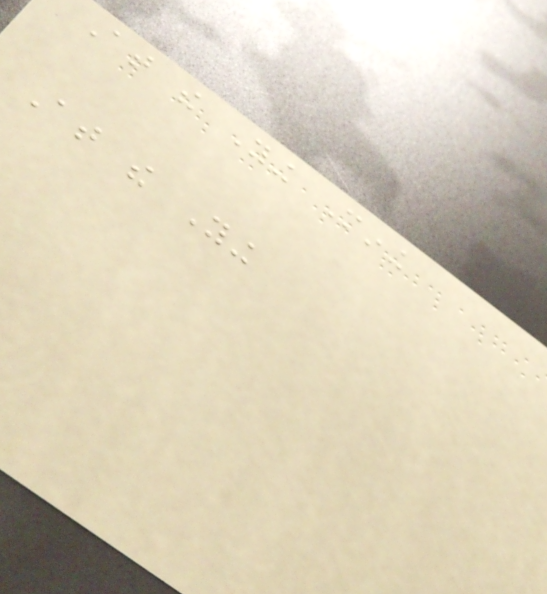At the Ying Mining
At the Ying
